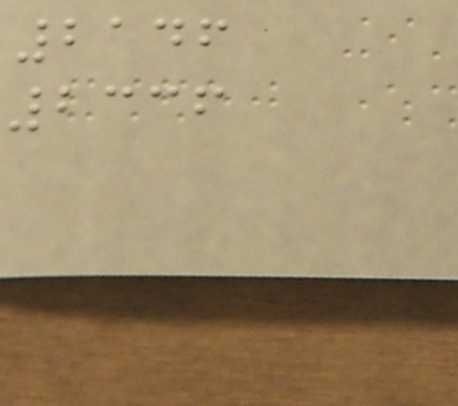2146
2336
